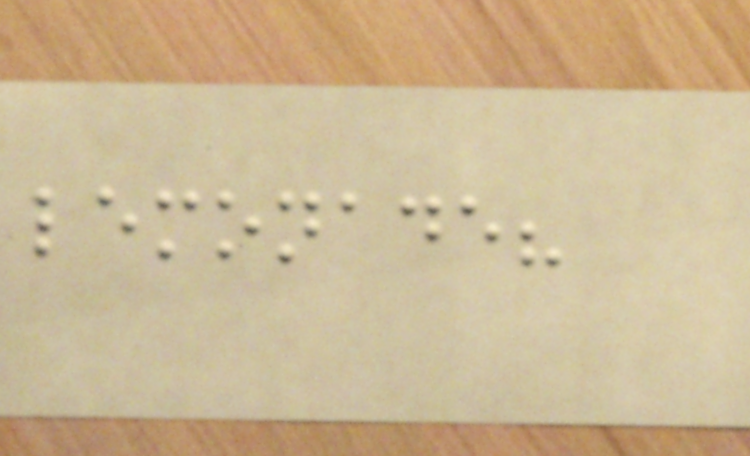lemonade?
